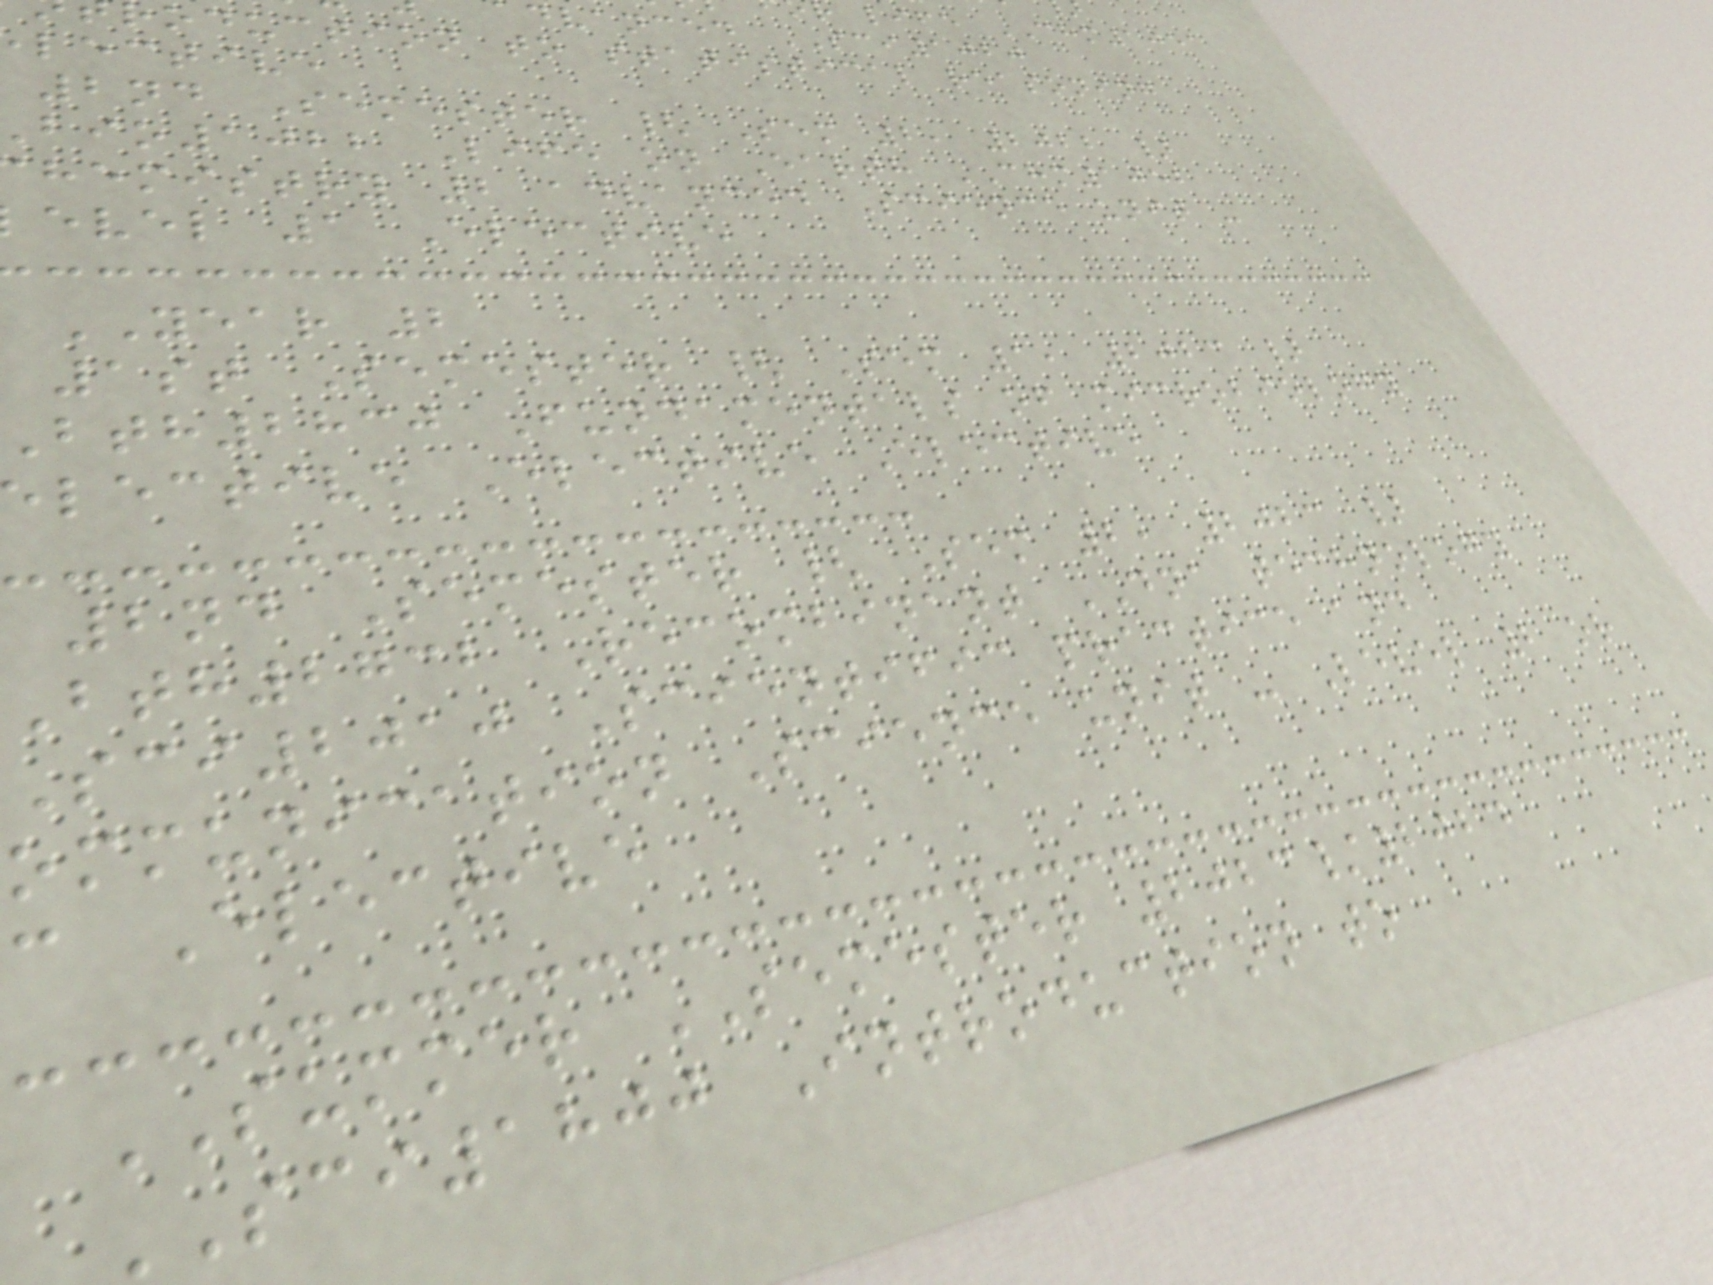life CHM1051
dvanced SCI1020
oduction to statistical reasoning
lective
2nd Semester { Sem 2, 2022 }
bio1022 Life on Earth CHM1052
hemistry 2 advanced Science unit -
evel 1 Elective
YEAR 2
1st Semester { Sem 1, 2023 }
bth2830 Fundamentals of microbiology
lective Elective Elective
2nd Semester { Sem 2, 2023 }
bth2732 Recombinant DNA technology
sci2010 Scientific practice and
ommunication Science unit - Level 2 or
c Elective
SUMMER SEMESTER 2023/2024
sci1800 Introduction to
